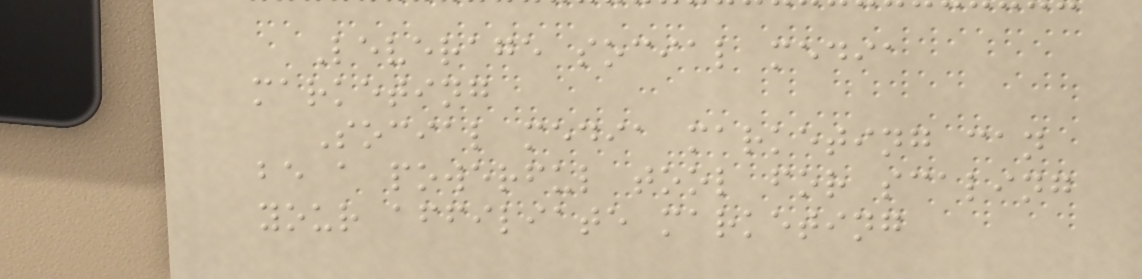Leverage social media
marketing
Social media marketing can
be a powerful tool for scaling
your affiliate marketing
